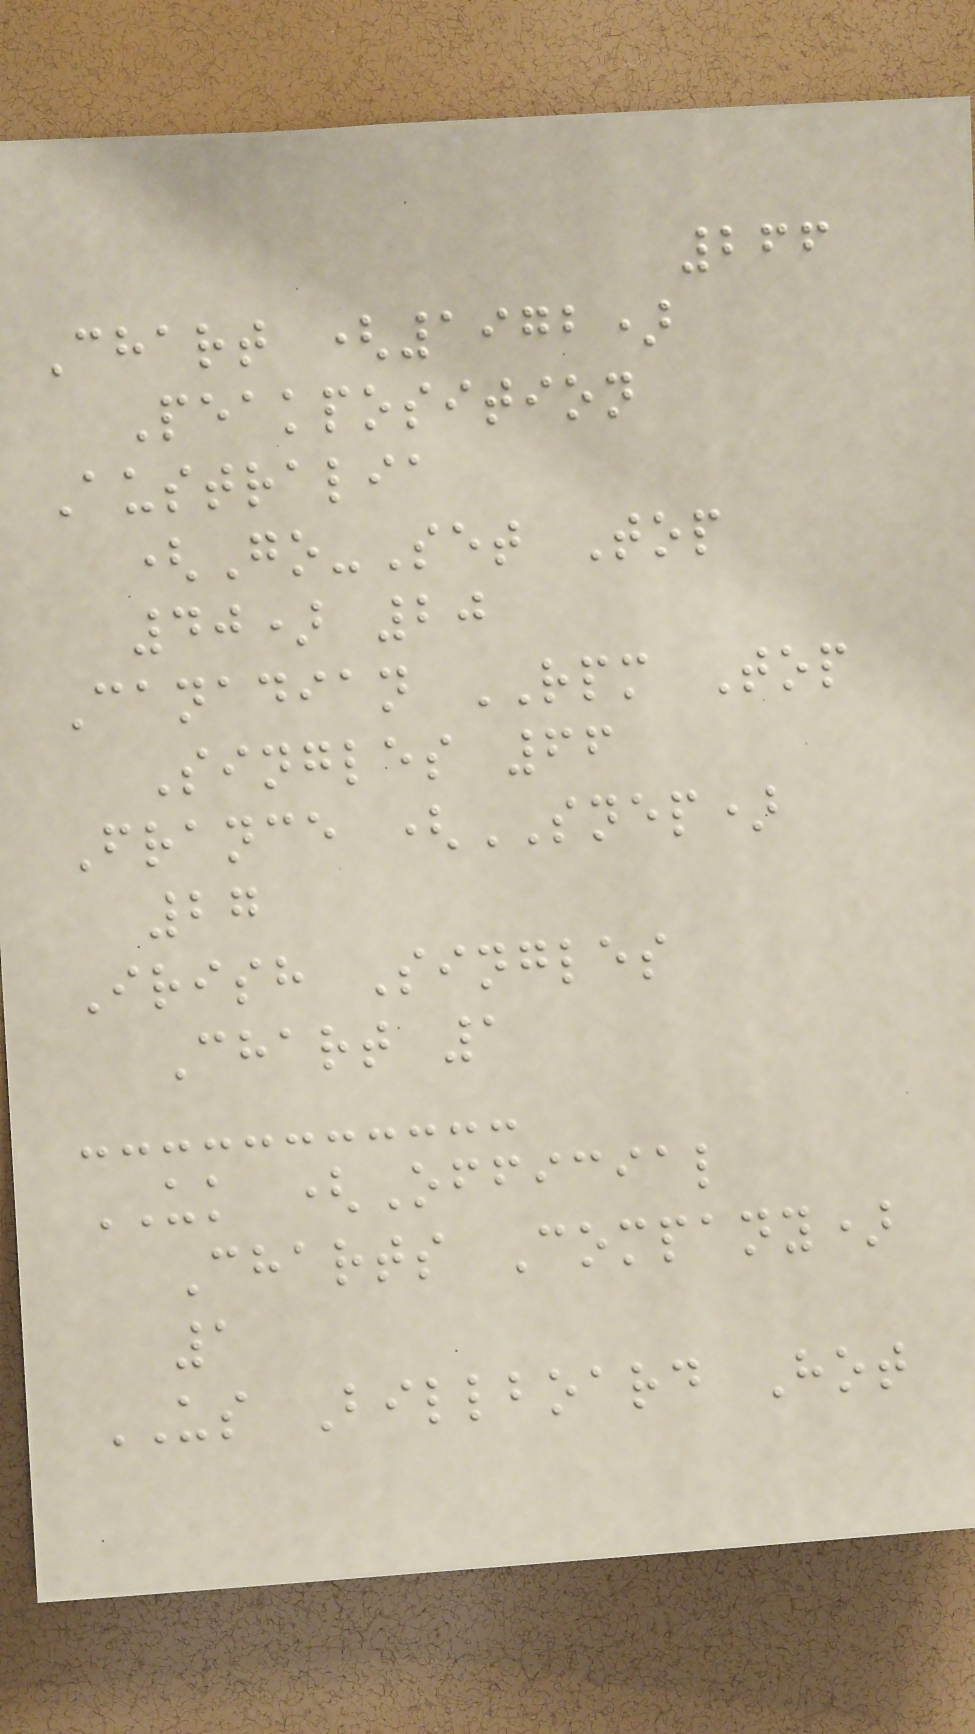266
Chart (1972)
Peakposition
Australia
(Go-Set Top
40) 20
Canadian RPM Top
Singles 66
France (SNEP)
27
Irish Singles
Chart 1
UK (Official
Charts Company)
1
US Billboard Hot
